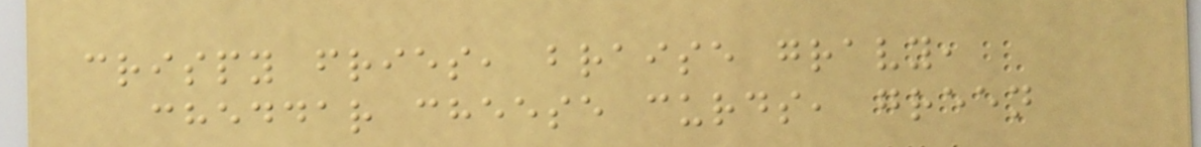crispy fries, braise gravy,
cheddar cheese curds, green
